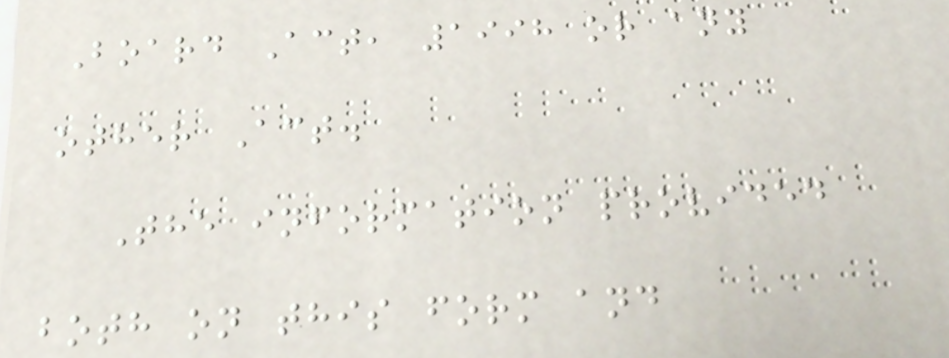Board Act, 1998 or any
other Act.
The information provided
both on this form and
